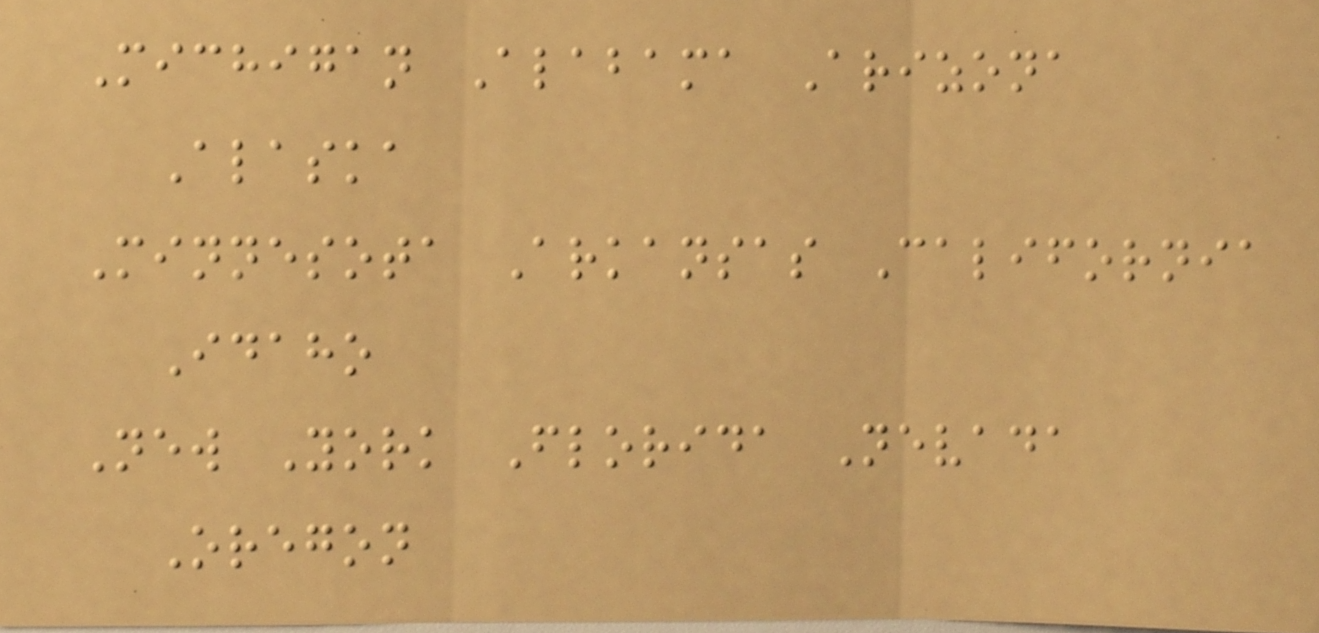Michigan Alabama Arizona
Alaska
Minnesota Arkansas California
Idaho
New York Florida Nevada
Oregon
